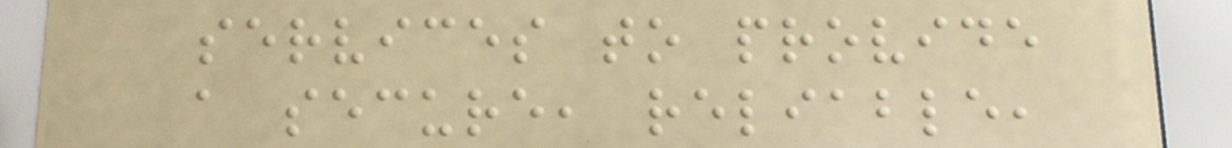services to provide
a secure, reliable,
